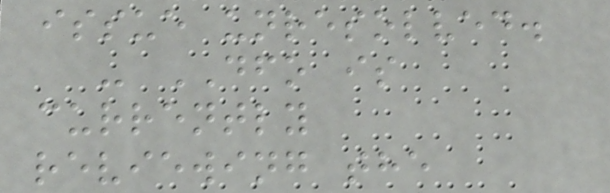issue unresolved.
- DFO is
currently
reviewing the
